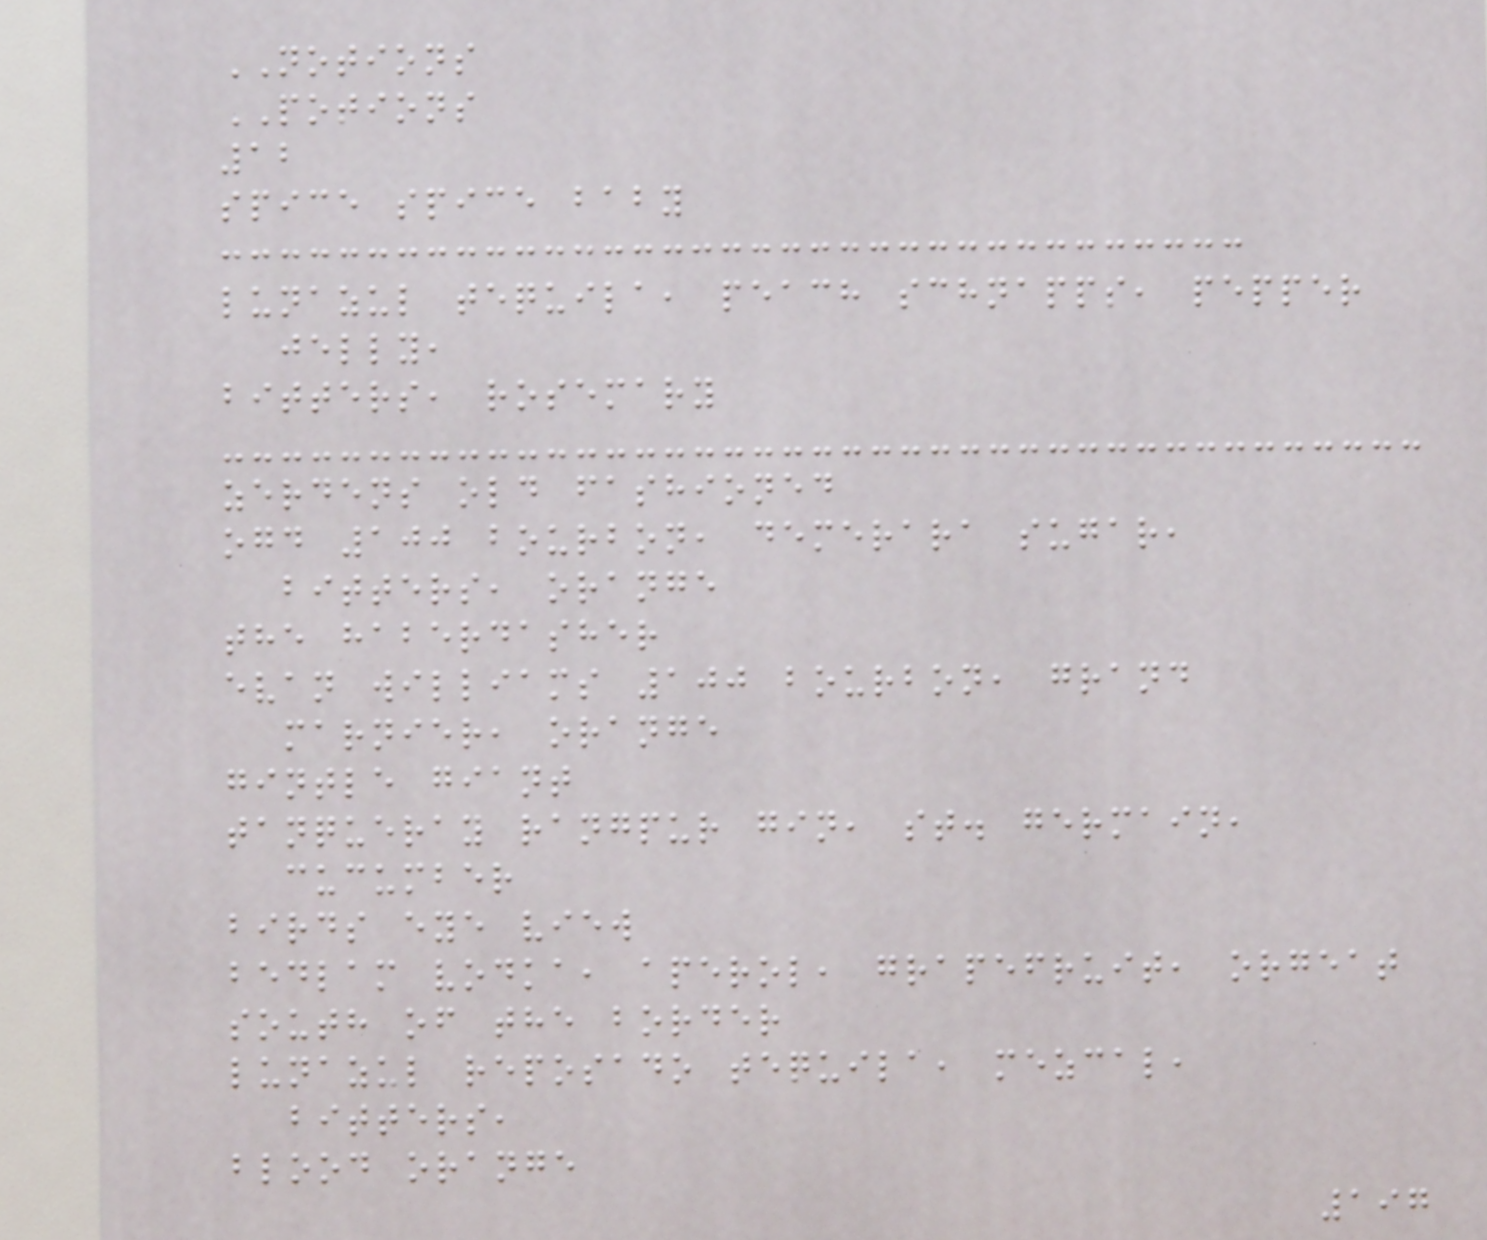NOTIONS
POTIONS
12
spice spice baby
lunazul tequila, peach schnapps, pepper
jelly,
bitters, rosemary
zerdens old fashioned
ogd 100 bourbon, demerara sugar,
bitters, orange
the haberdasher
evan williams 100 bourbon, grand
marnier, orange
gintle giant
tanqueray rangpur gin, st. germain,
cucumber
birds eye view
bedlam vodka, aperol, grapefruit, orgeat
south of the border
lunazul reposado tequila, mezcal,
bitters,
blood orange
197
